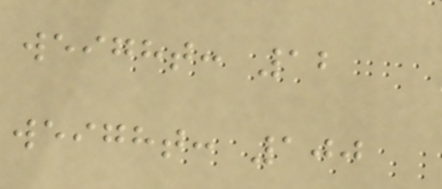weight: 12
weight: 100
